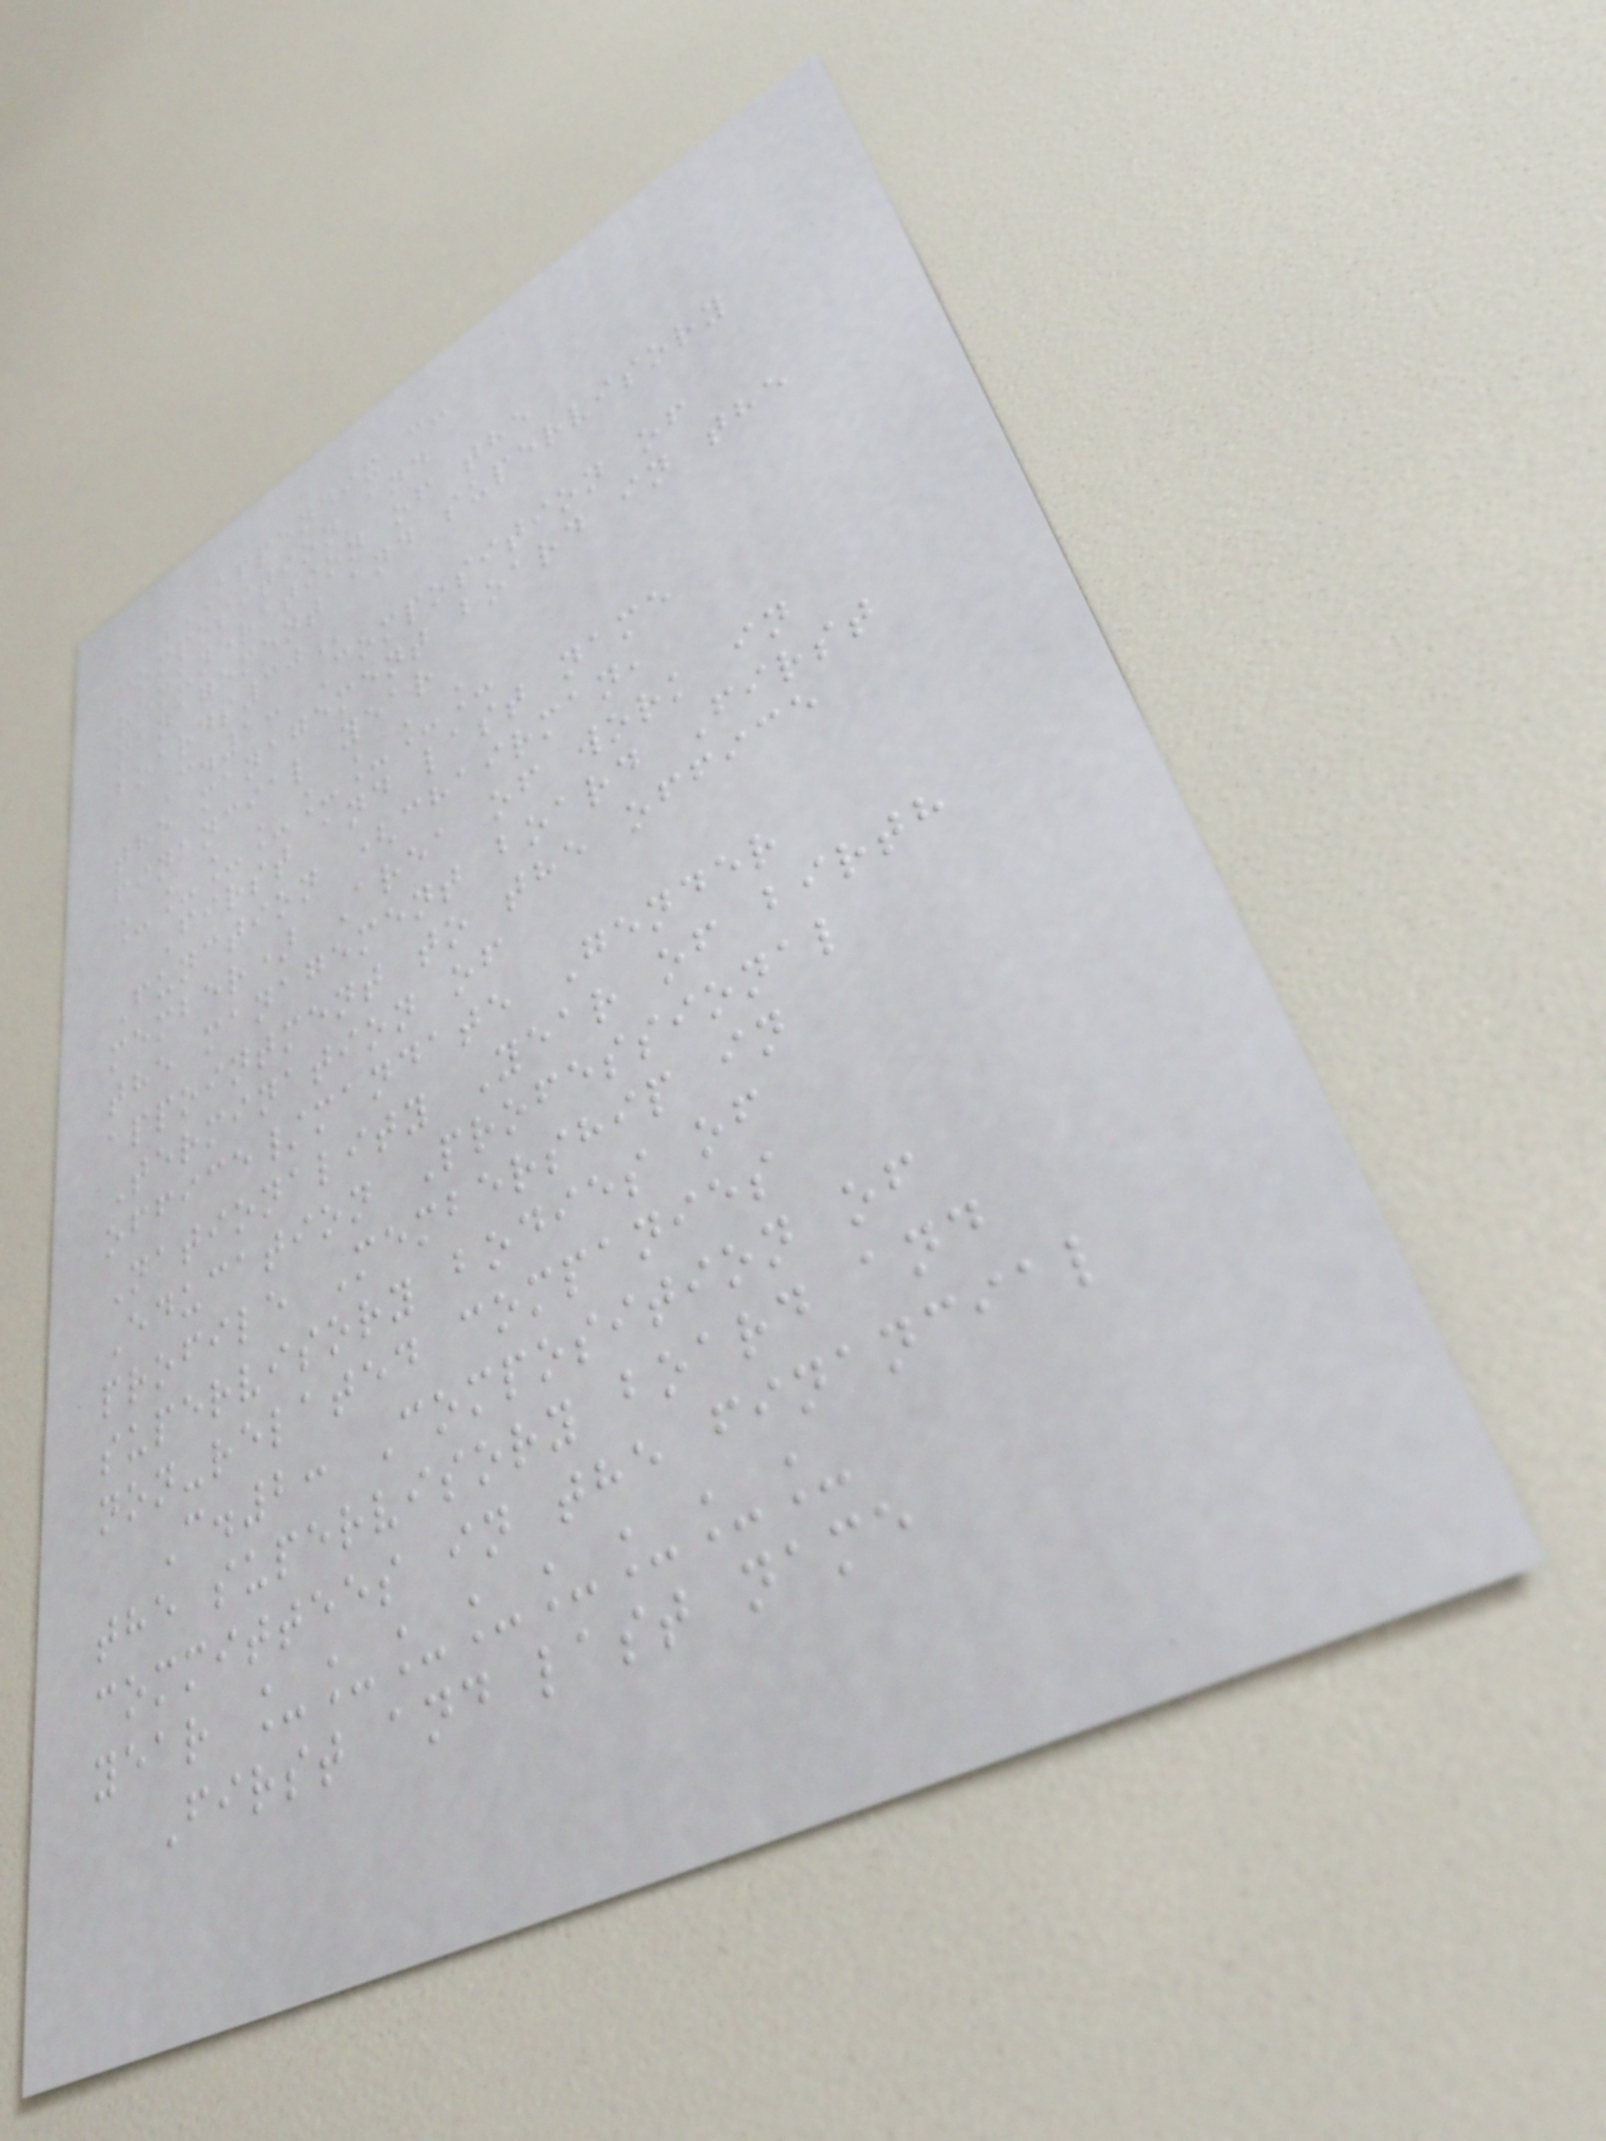APPENDIX C:
COMPOSITION AND
REMUNERATION OF THE
MANAGEMENT AND SUPERVISORY
BOARDS30
C.1: Composition of
the management board in the
financial year
________
First and last name
Function (chairman,
member) Area of work in
the management board First
appointment to the office
Termination of
office/mandate Gender
Nationality Year of birth
Education Professional
profile Membership in
supervisory bodies of
non-related companies
C.2: Composition of
the supervisory board and
committees in the financial
year ________
First and last name
